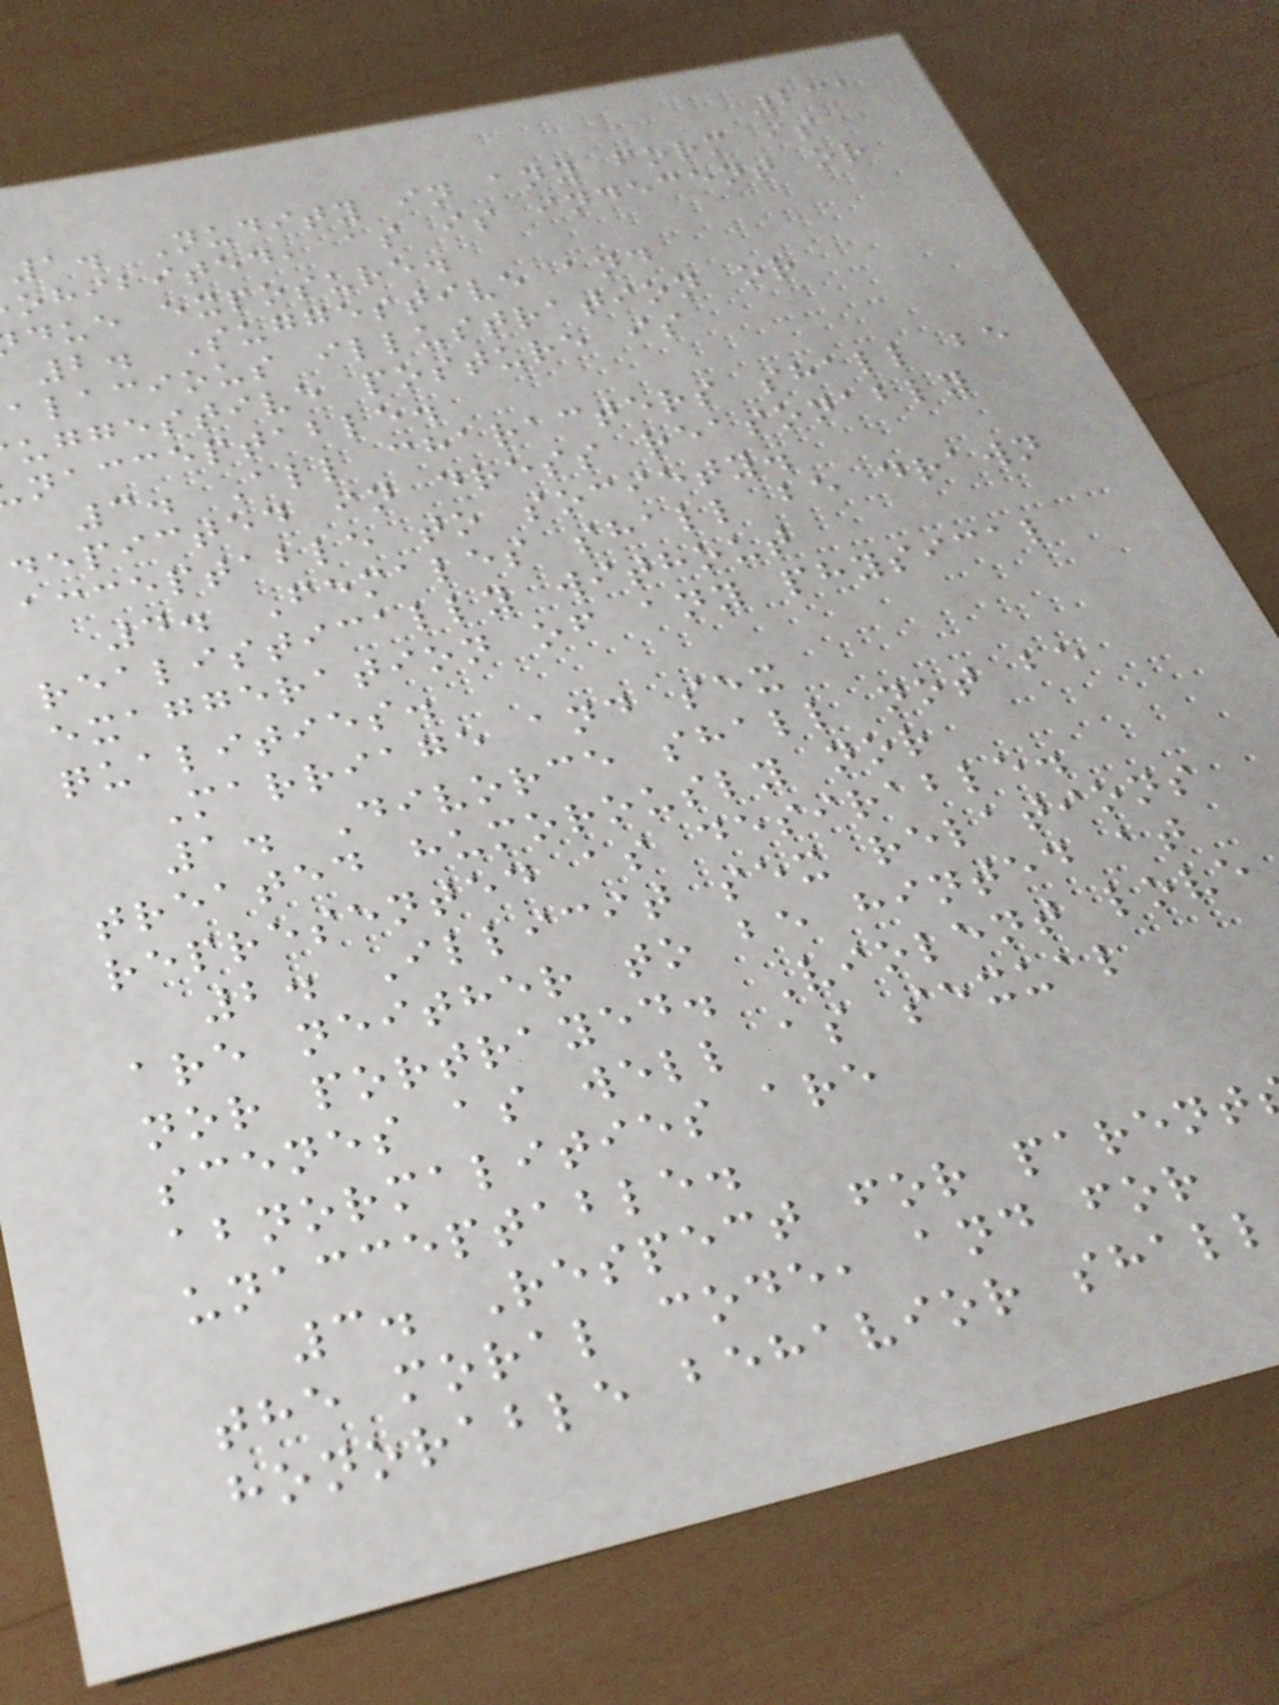231
1. Nudity in any form is
ohibited, as is indecent or
due exposure.
2. Suggestive and
alacious illustration or
uggestive posture is
nacceptable.
3. All characters shall be
depicted in dress reasonably
acceptable to society.
4. Females shall be drawn
realistically without
exaggeration of any physical
qualities.
Marriage and sex
1. Divorce shall not be
treated humorously nor
represented as desirable.
2. Illicit sex relations
are neither to be hinted at
nor portrayed. Violent love
scenes as well as sexual
abnormalities are
unacceptable.
3. Respect for parent
the moral code, and for
honorable behavior shall
